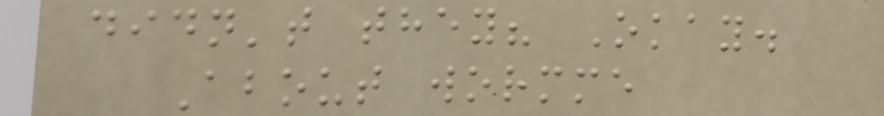didn't they? Okay.
About wormme
